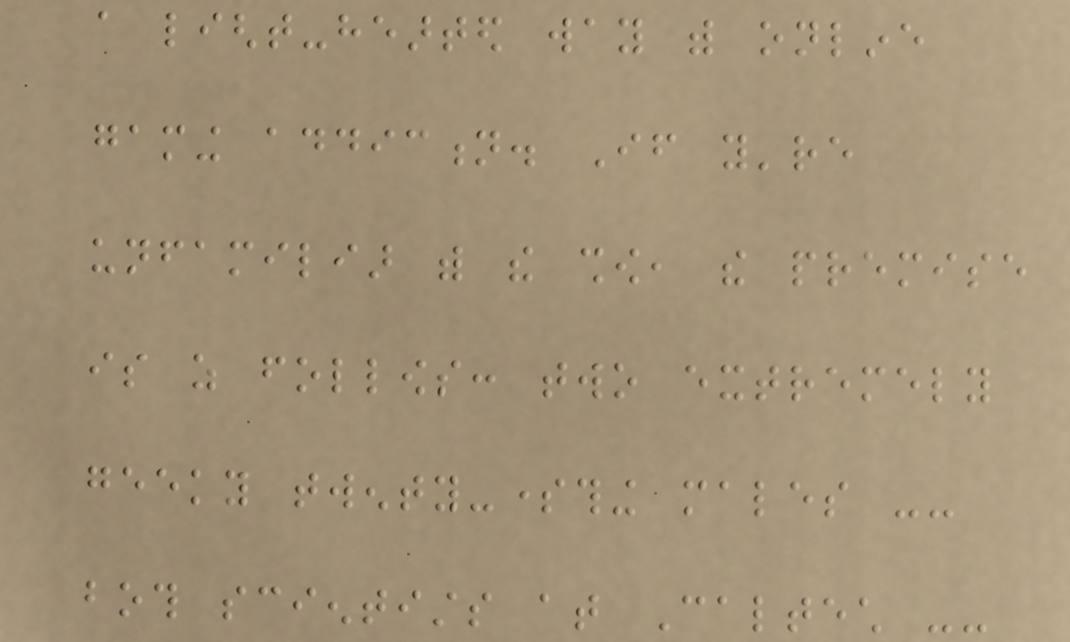a light-hearted way with online
gaming addiction. If you're
unfamiliar with the show, the premise
is as follows: two extremely
geeky twenty-something males --
both scientists at Caltech --
